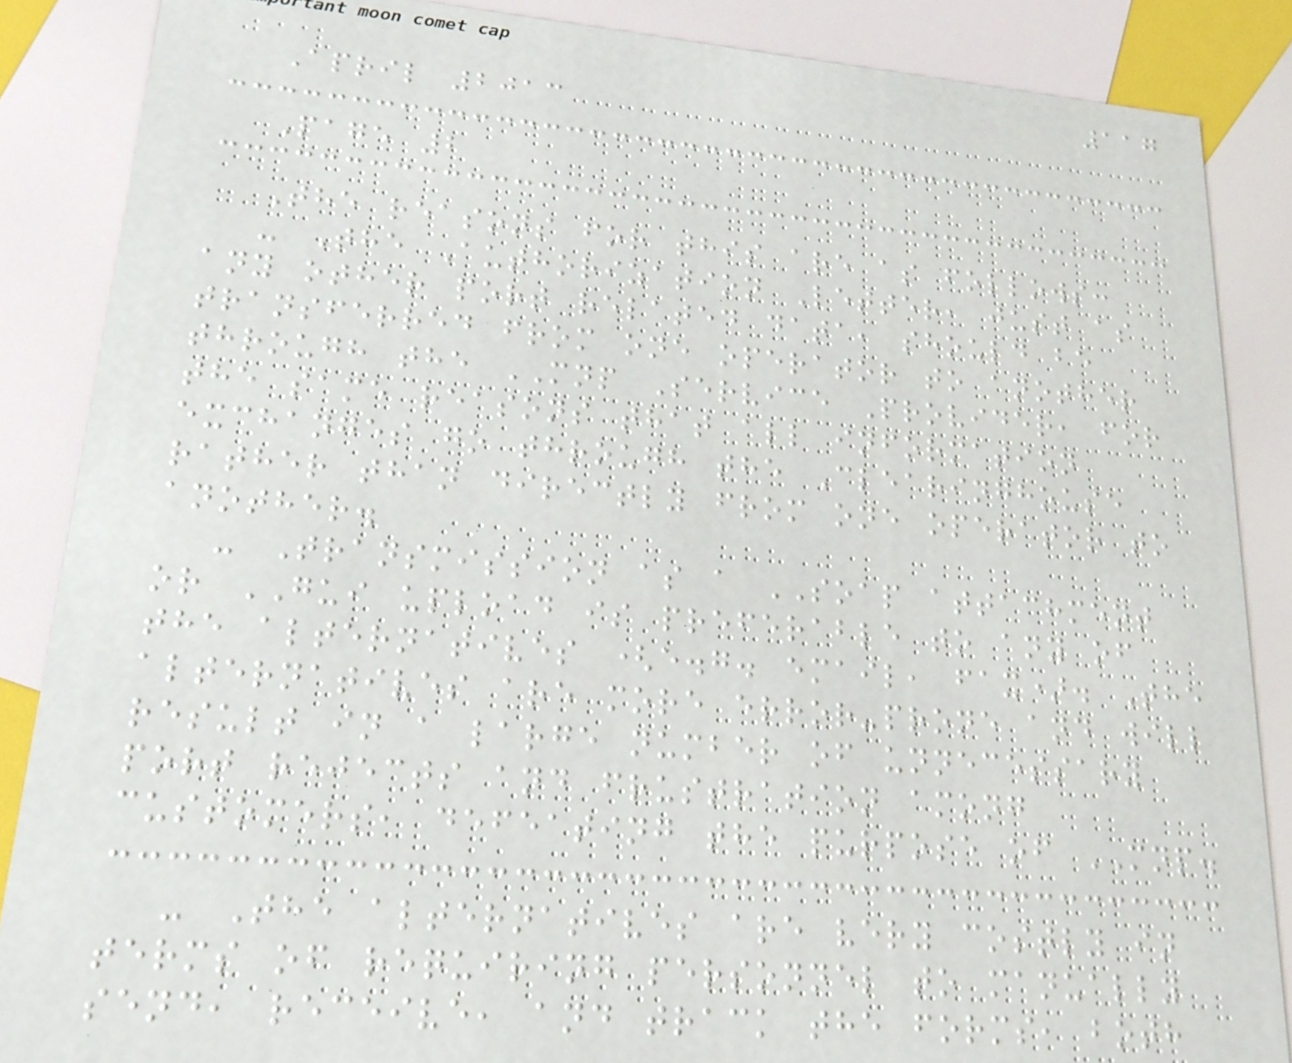117
April 2013
Page 2
The reasons for this are as follows:
- The Authorization Letter, just as
any other port related data, should be
transferred from one operator to another
through the MNP Service Provider, for
the same reasons that all information
exchanges go through the Clearinghouse
rather than directly from one operator to
another.
- Transmission as a SOAP attachment
or GUI upload is preferable to any of
the alternatives (e.g. email, fax). The
alternatives are more error-prone and will
result in a large number of unnecessary
port rejects and frustration among
customers, defeating the purpose of MNP.
- The alternatives are very costly in
terms of requiring personnel to manually
send, receive, and track the forms, both
